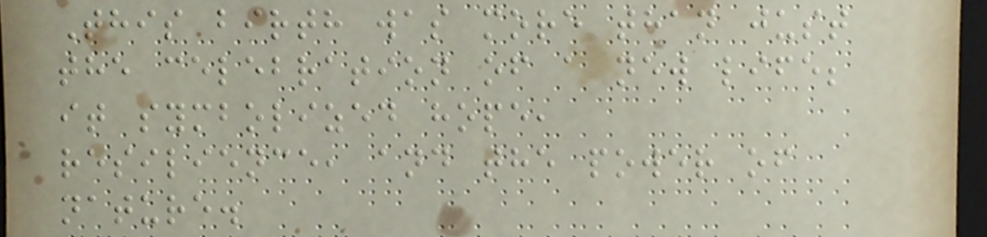This birth was more than just
the celebration of a new life;
it symbolized hope,
resilience, and the power of
nature.
